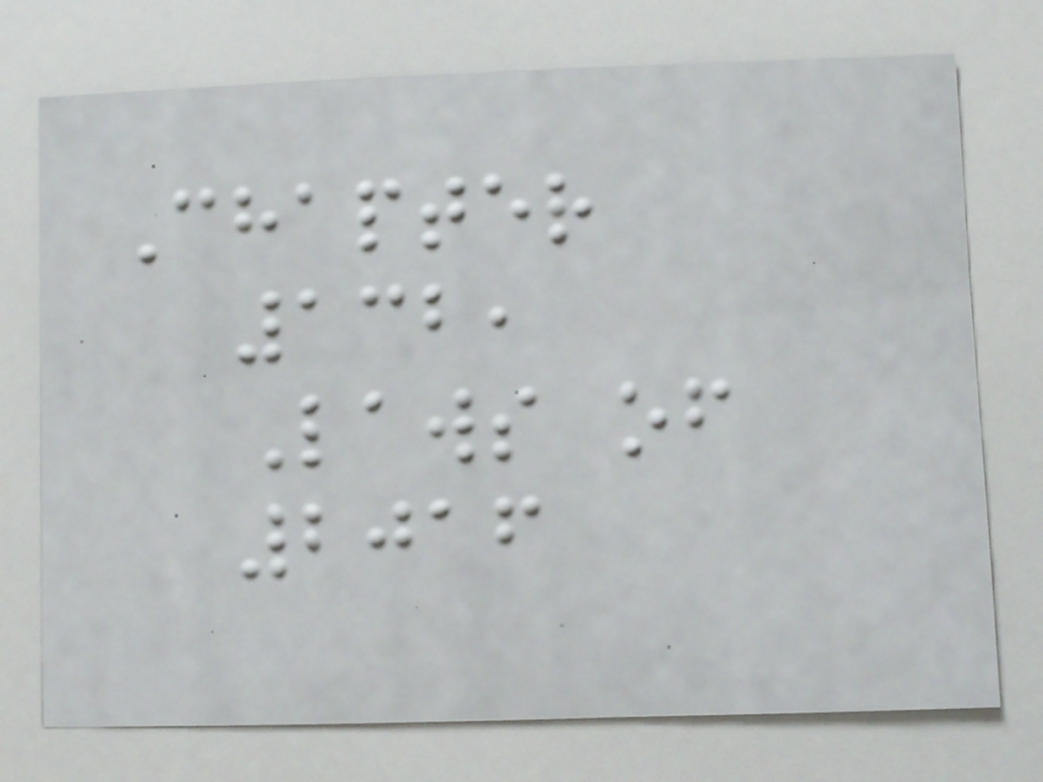Chapter
132,
Laws of
2016
